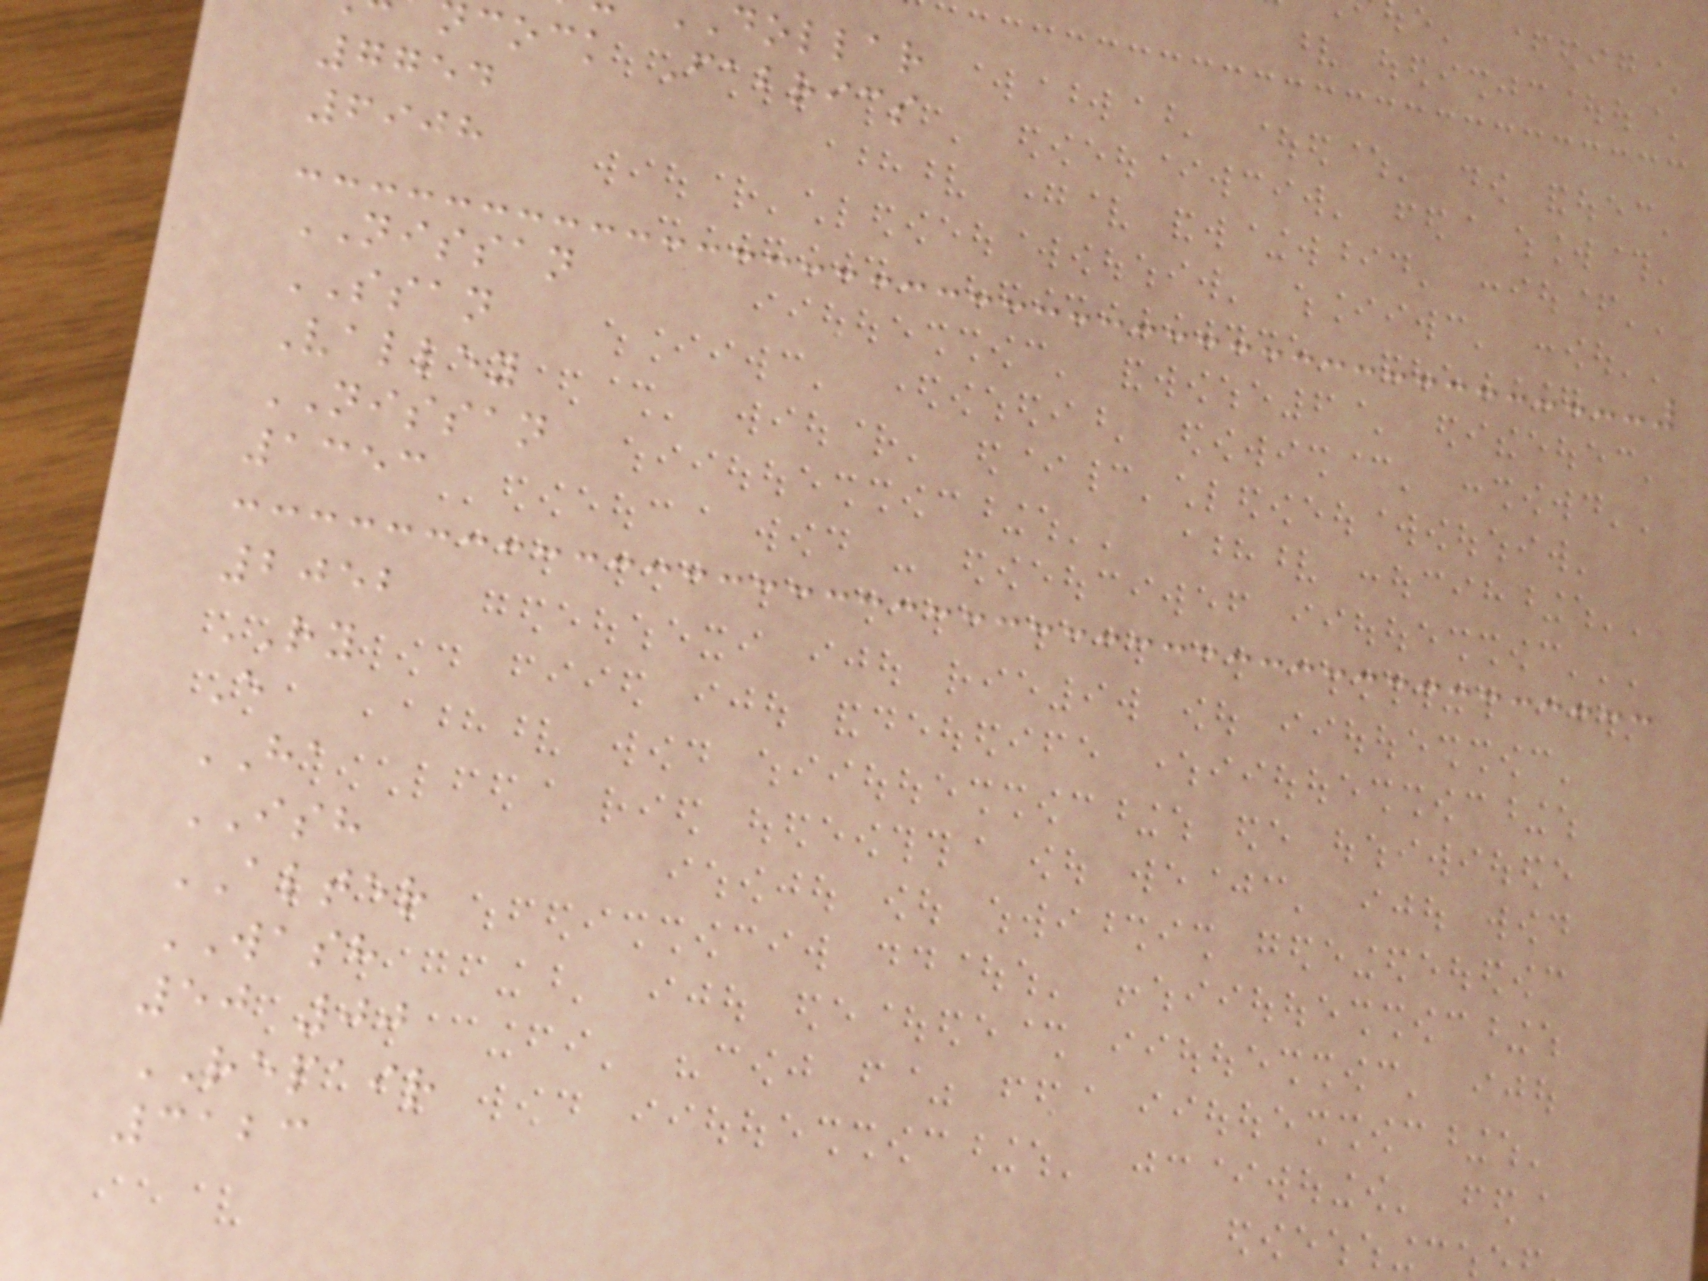dollar
cock Fabrics
7754
6908
NISSAN
SSAN
Valley
NISSAN
1353
2052
RY
E
HA
ISH
ALTER
WASH
50 00
REPAIR
3123
